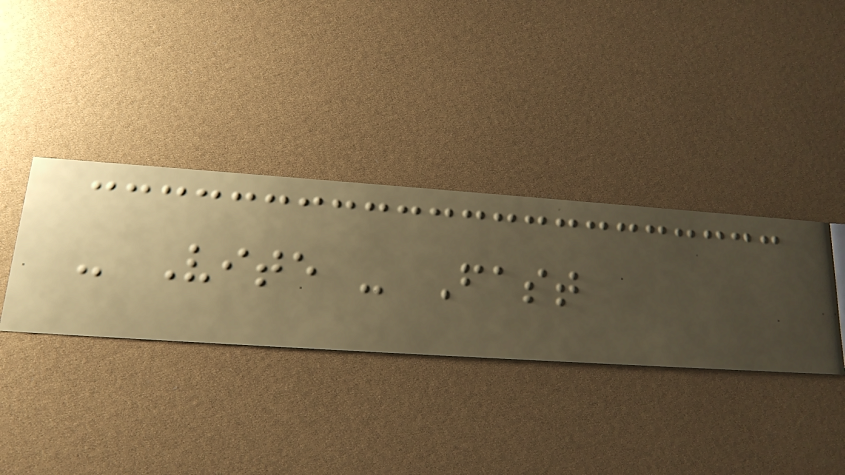- Vite - Fast
